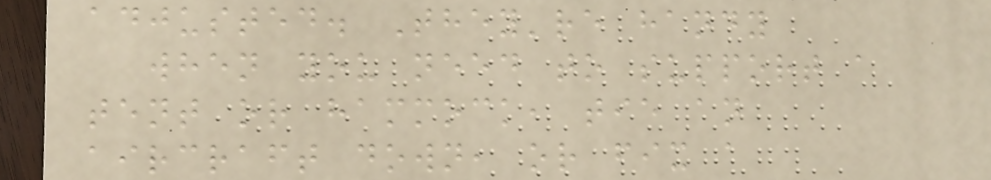adjusted. They're handy
when you need to support a
tent or hammock, tie an
aircraft down, or fix a
